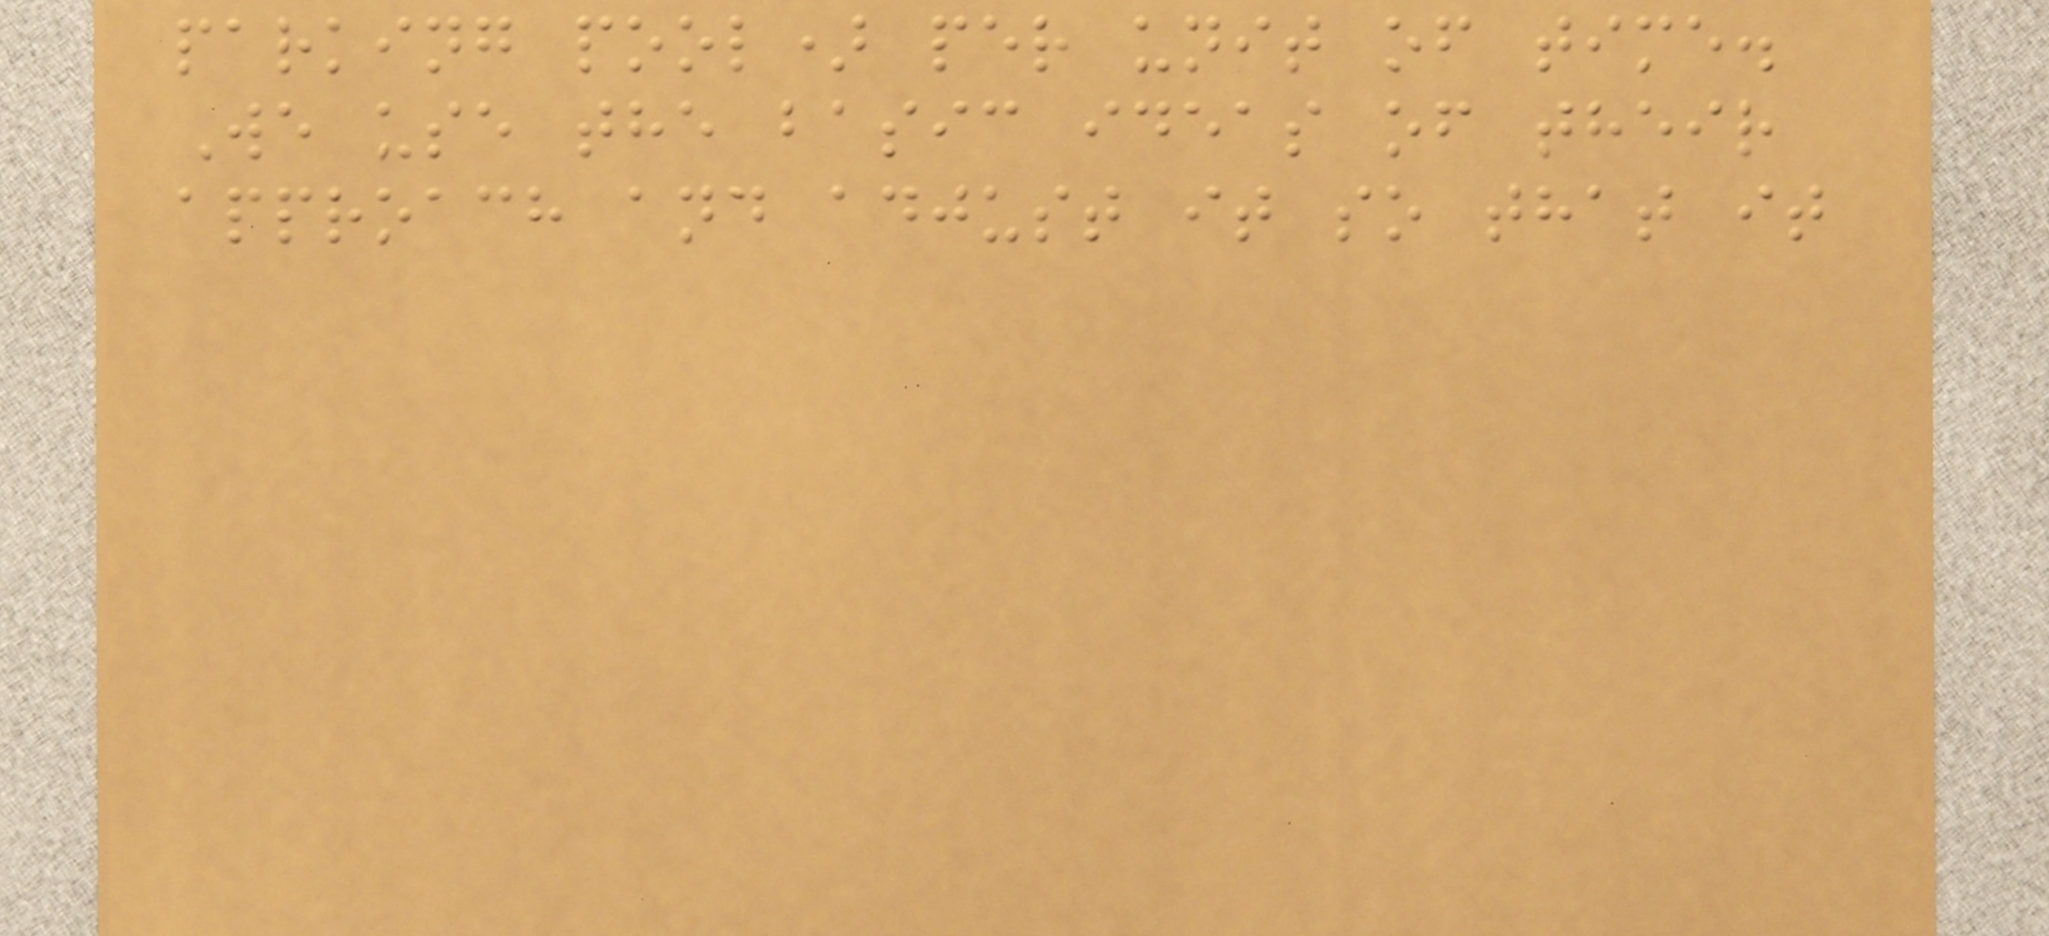parking pool) per unit of time.
We use the basic ideas of their
approach and adjust it so that it
